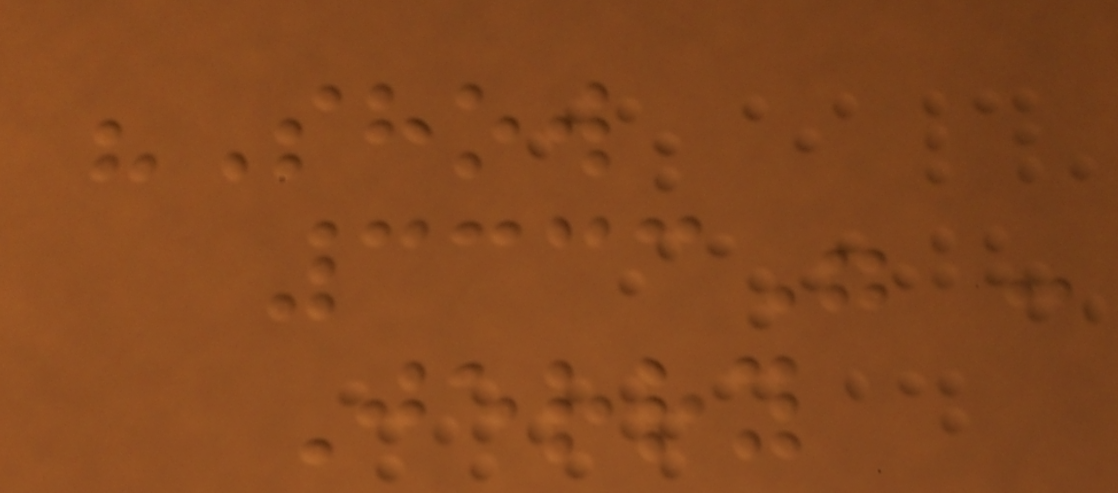"Show
3333" -
Jerry
